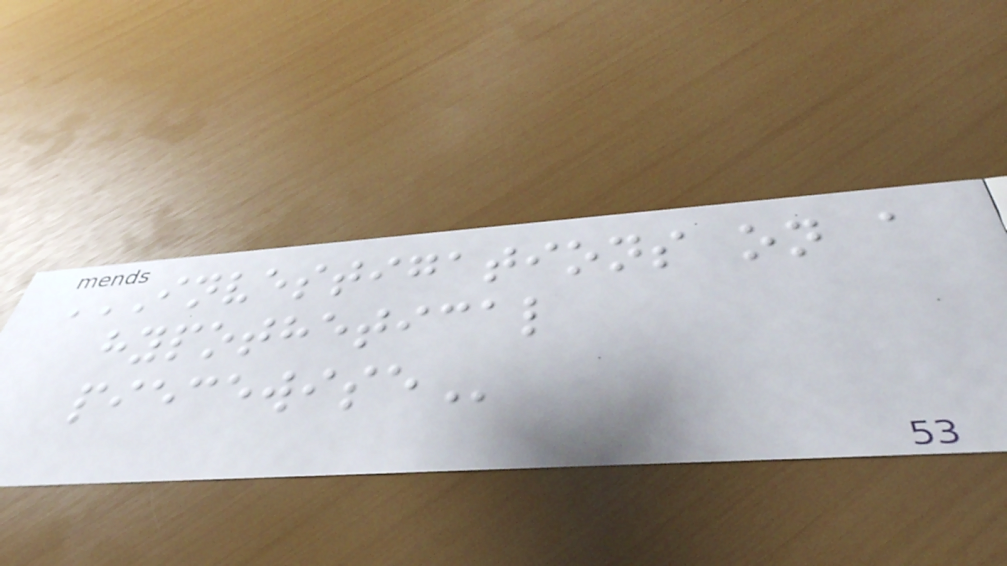INVESTIGATIONS ON A
HYPOTHETICAL
PIECEWISE
